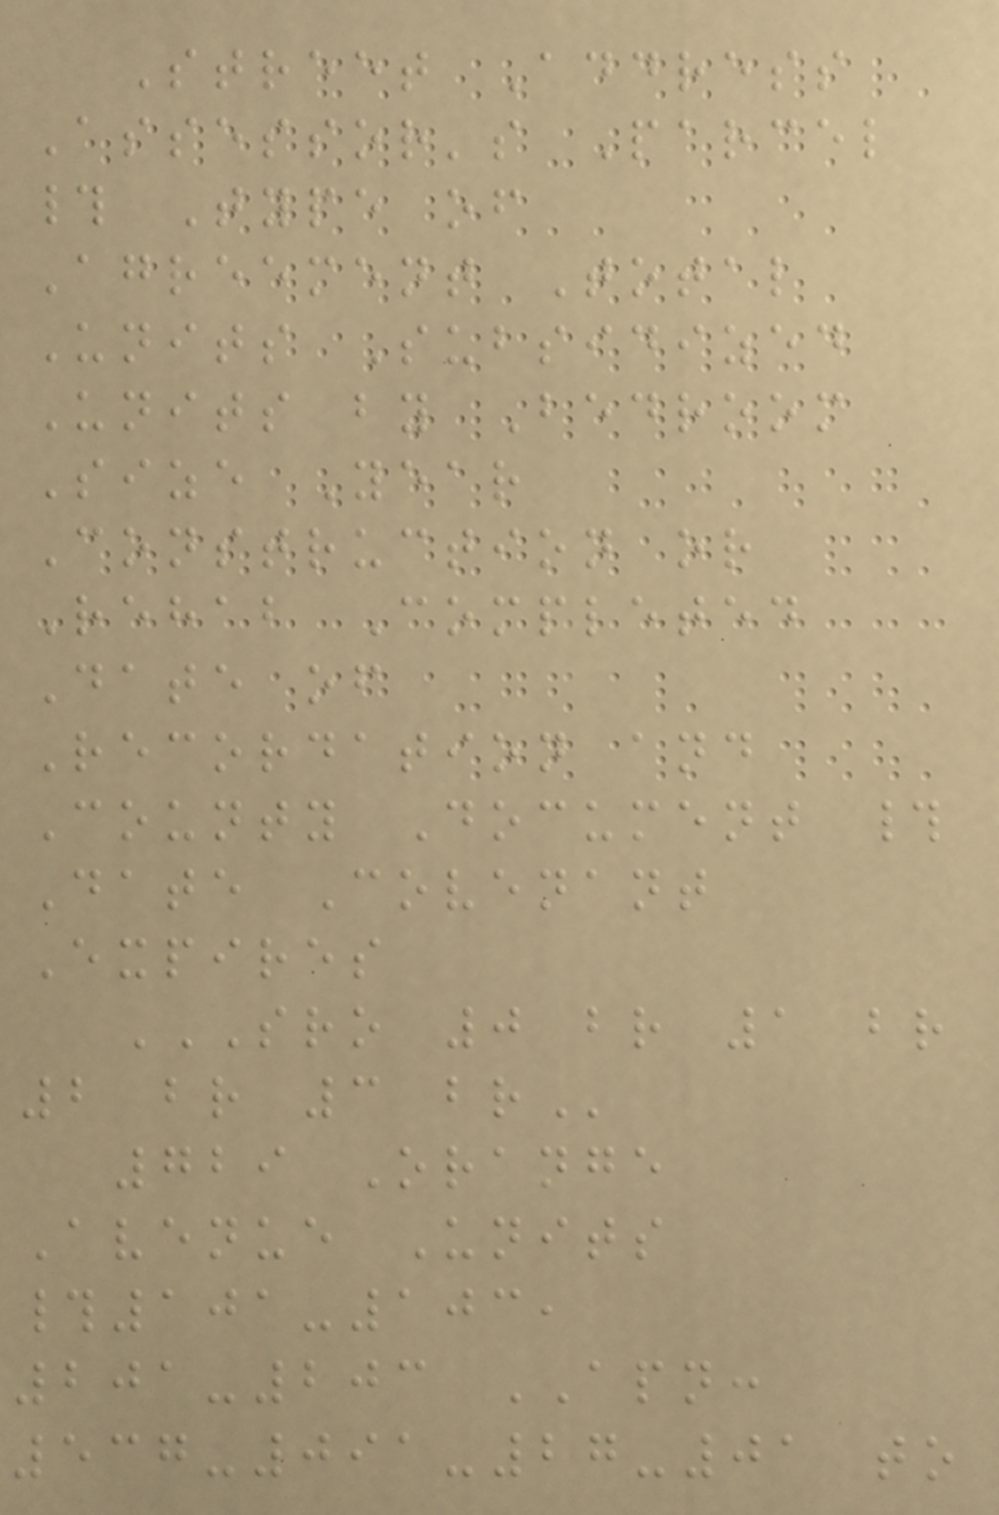Street Address
Assessor's Parcel
# Type of
Agreement Total
Units Subsidized
Units by Bedroom
Size Year
Construction or
Rehab Completed
Date of
Recordation and
County Document #
Date Covenant
Expires
SRO 0 BR 1 BR
2 BR 3 BR
729 Orange
Avenue Units
#101-103,
201-203 APN:
537-091-27-01 to
